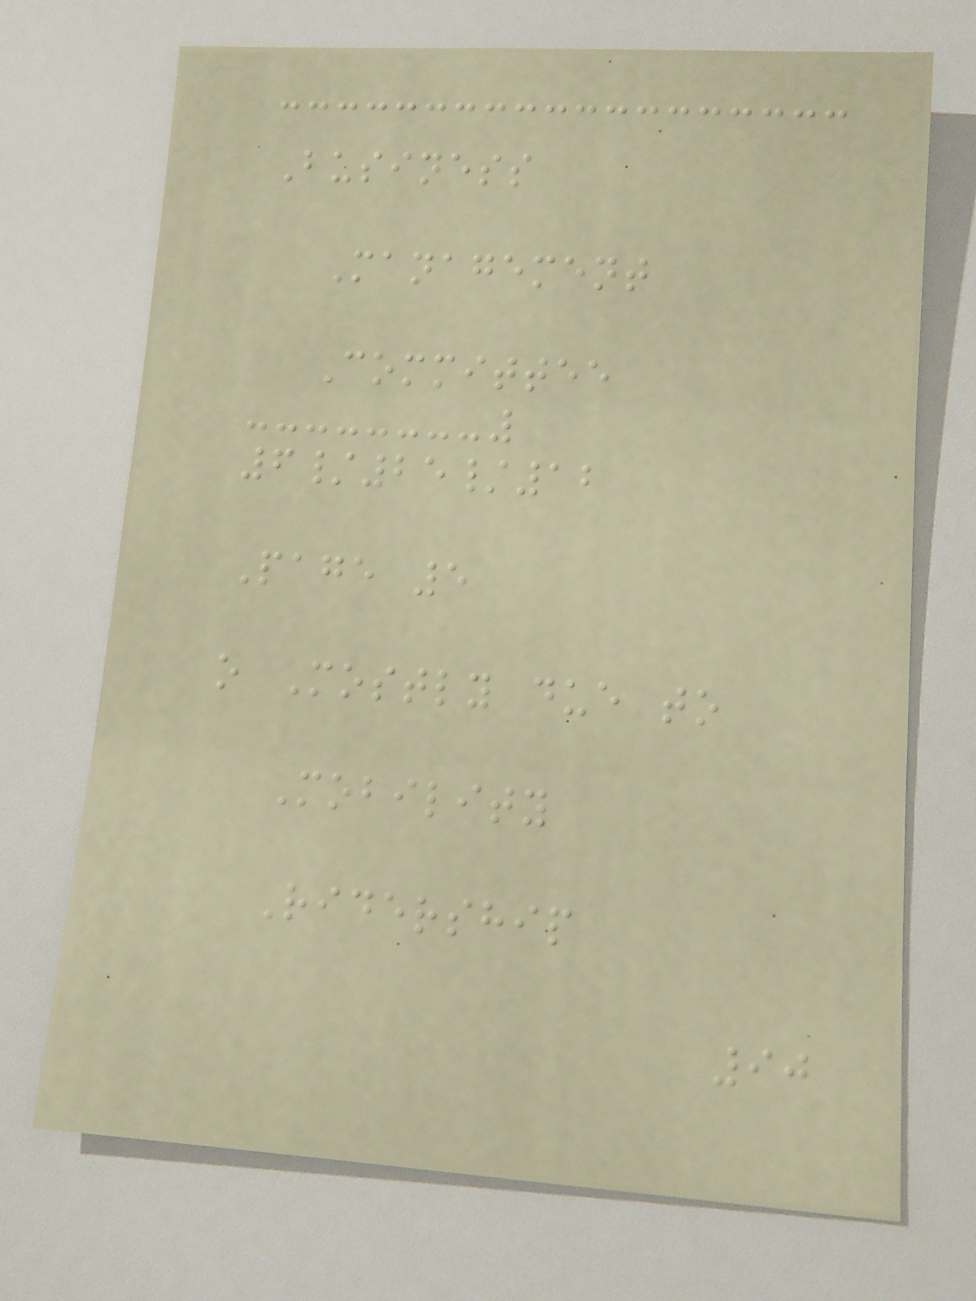Business
Management
Committee
6/25/12
Page 5
o Mostly due to
Mobility
Ridership
90
